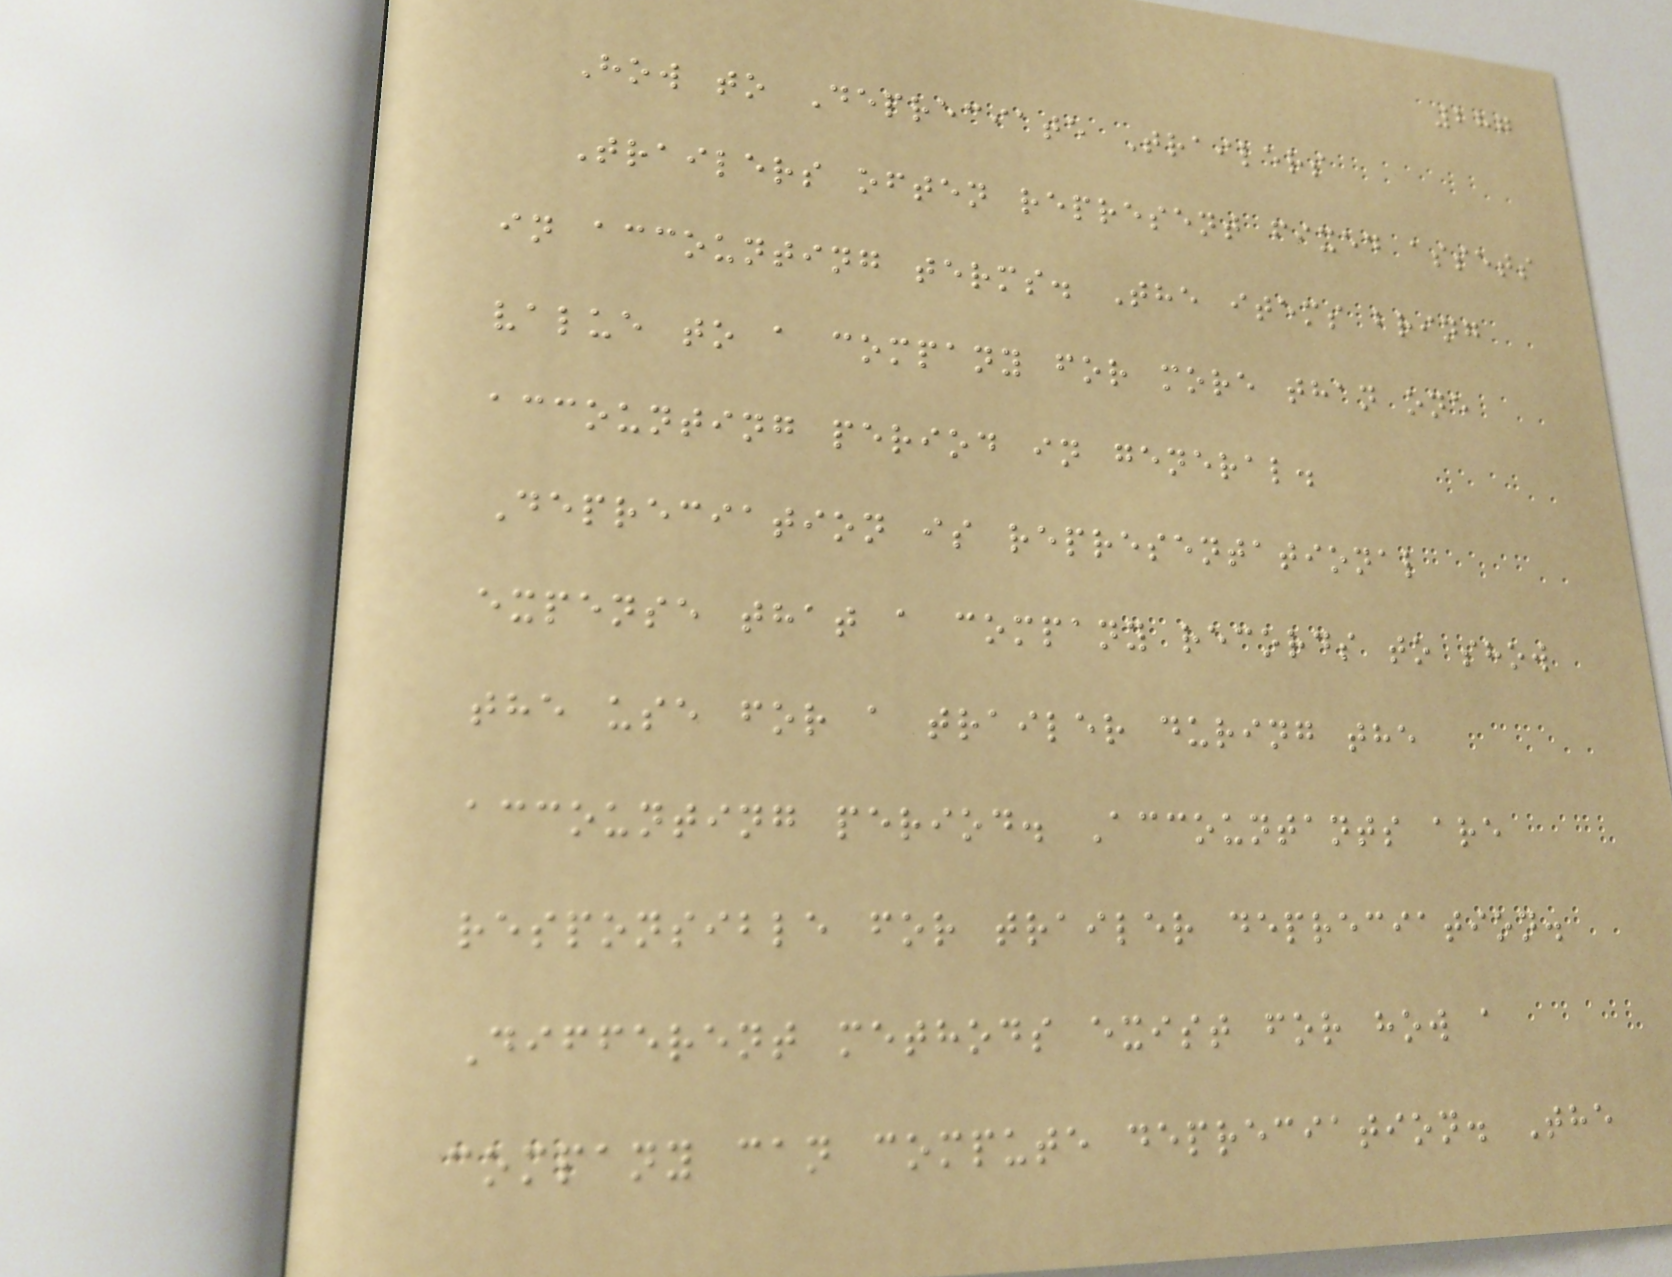287
How to Depreciate Trailers
Trailers often represent fixed assets
in accounting terms. The items bring
value to a company for more than one
accounting period in general.
Depreciation is representational
expense that a company records to show
the use for a trailer during the
accounting period. Accountants are
responsible for trailer depreciation.
Different methods exist for how a
company can compute depreciation. The
